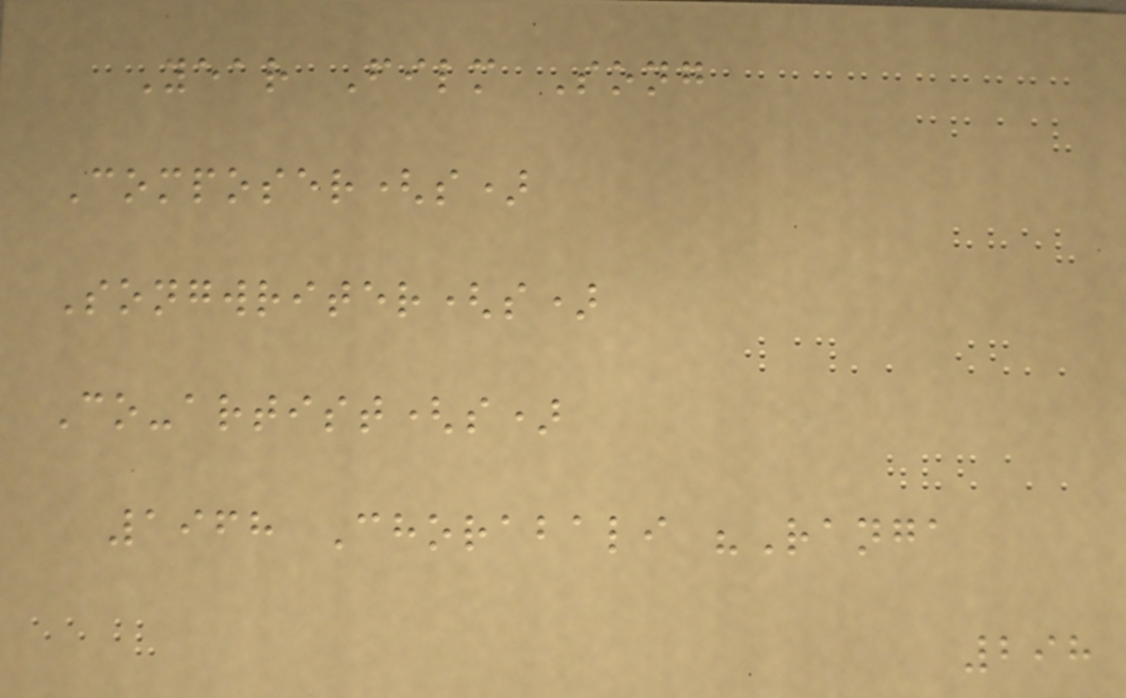Year Film Song
Composer(s)
Songwriter(s)
Co-artist(s)
1968 Chorabali "Ranga
298
